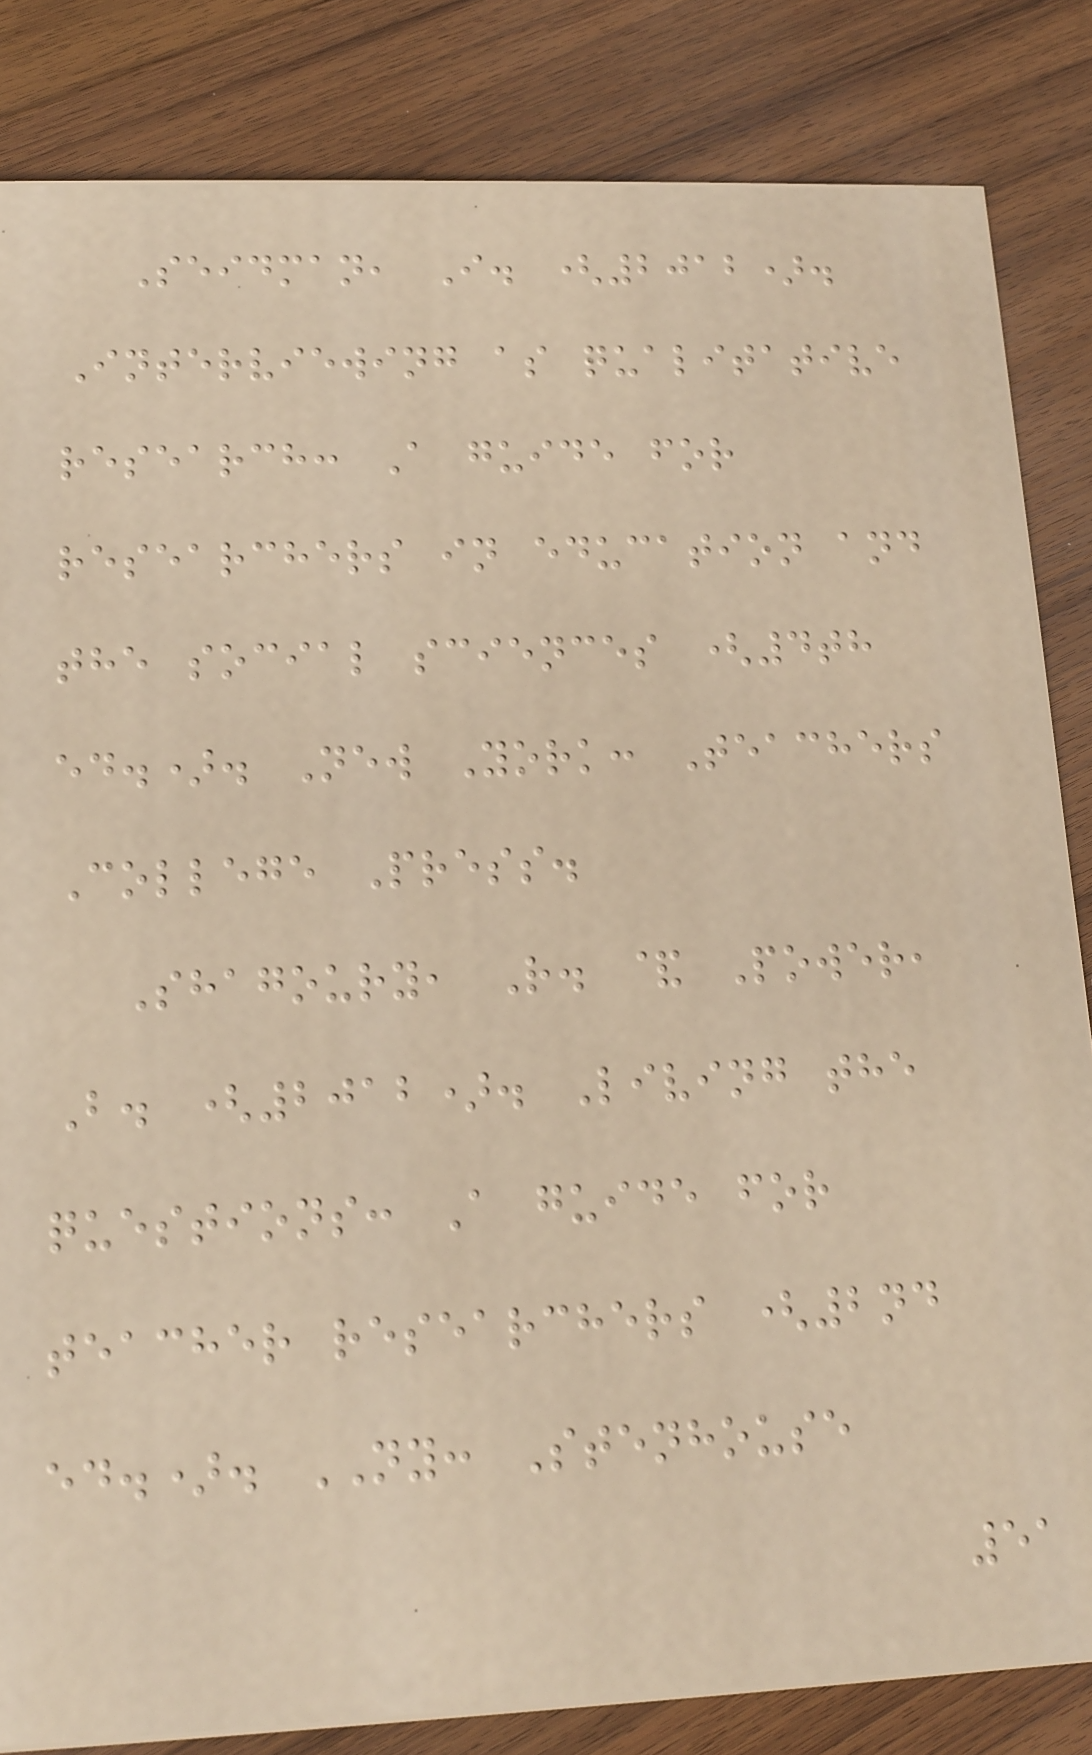Seidman, I. (2012).
Interviewing as qualitative
research: A guide for
researchers in education and
the social sciences (4th
ed.). New York: Teachers
College Press.
Shagoury, R. & Power,
B. (2012). Living the
questions: A guide for
teacher researchers (2nd
ed.). NY: Stenhouse
51
